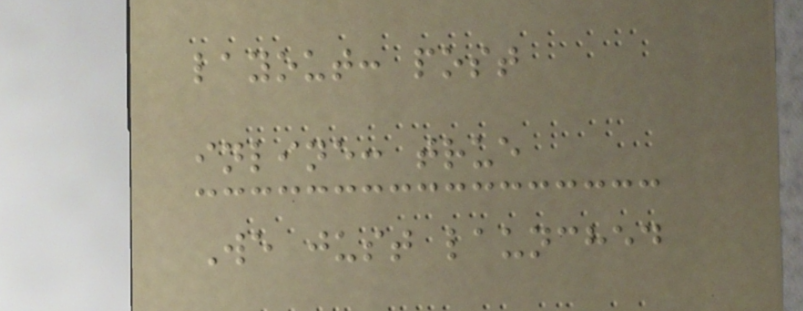layout: post
inline: true
We just launched
